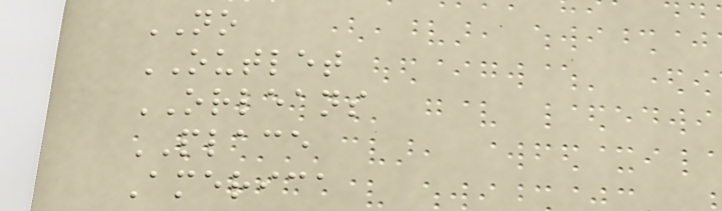NO
OUTLET
ORLEANS
PLACE
America
